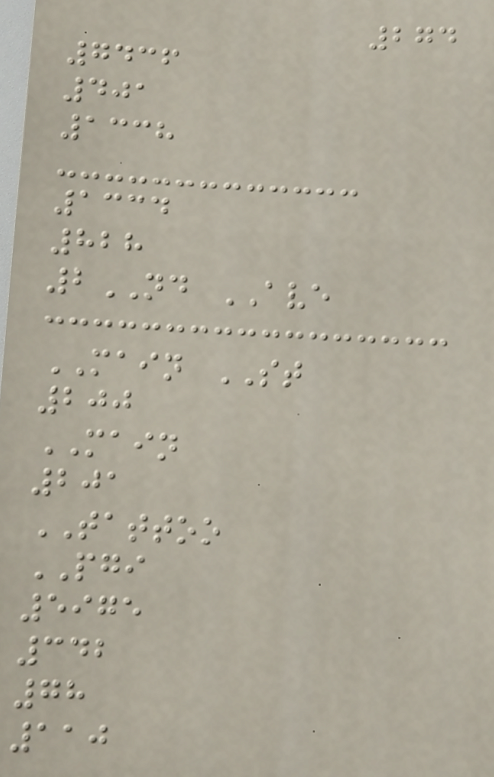274
7436
401
1338
1334
828
2ND AVE
MAIN ST
200
MAIN
201
TATTOO
PGI
5975
342
78
110
